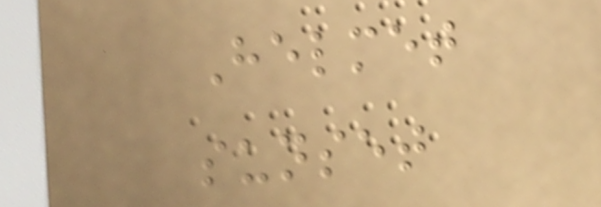Helmet
sunset
